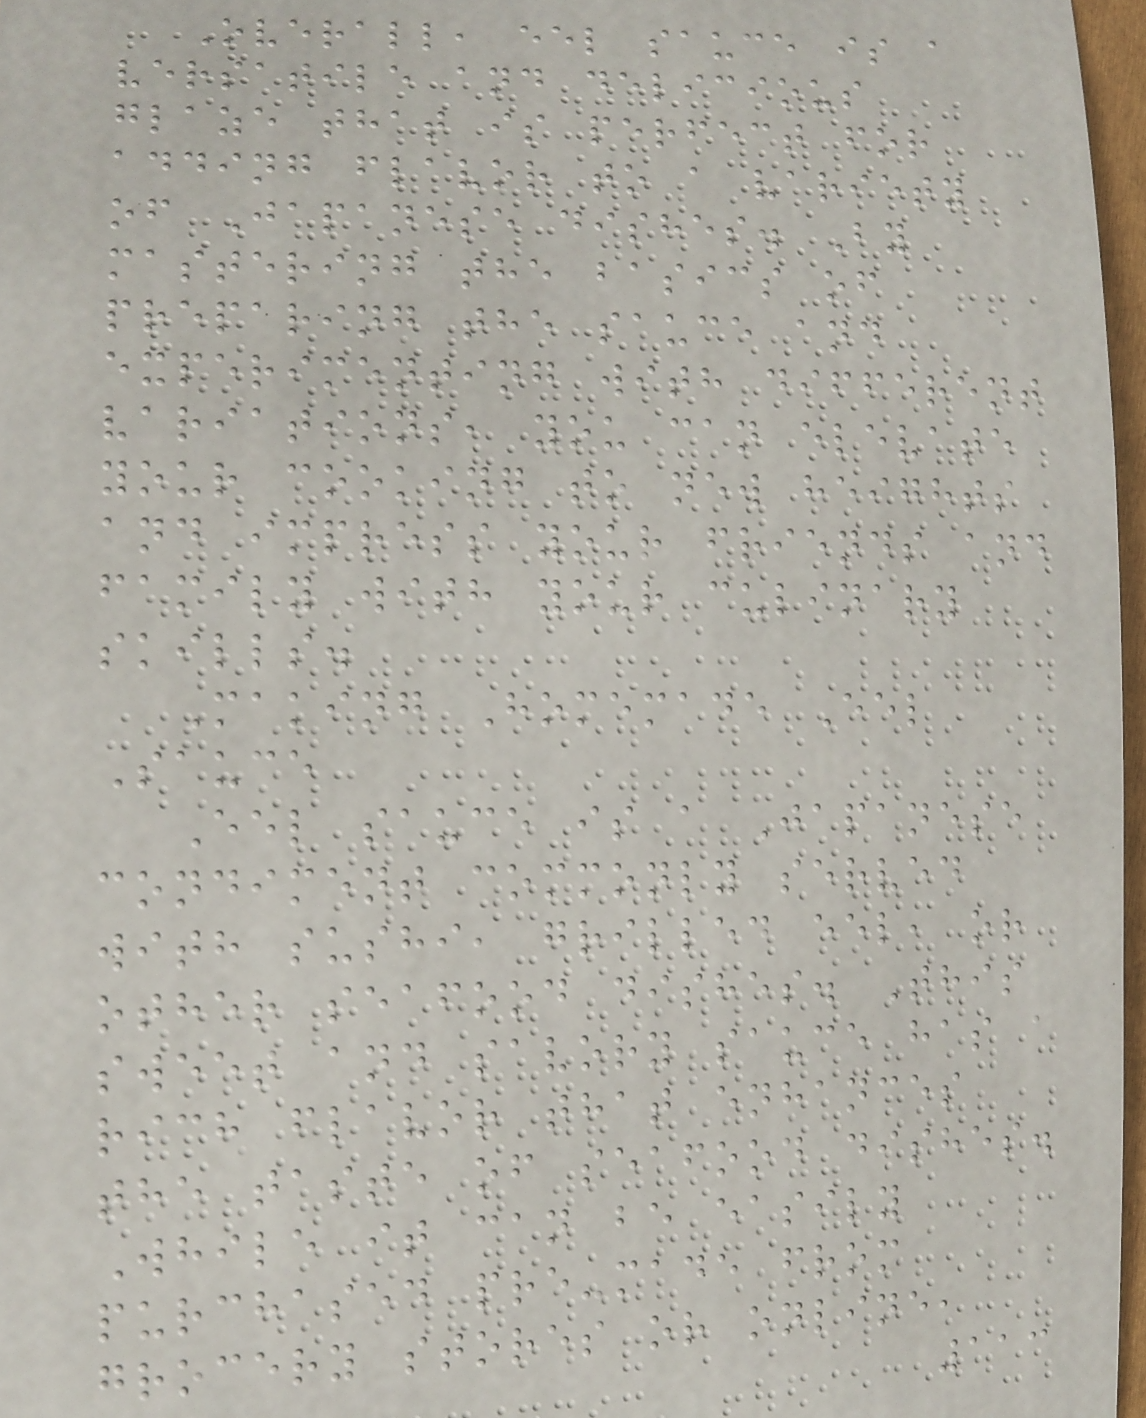Overall, eel sauce is a
versatile and delicious
glaze that is perfect for
adding flavor to a variety
of Japanese dishes. By
mastering the basics of
preparing the sauce and
experimenting with different
variations, you can elevate
your cooking to new heights
and impress your friends and
family with your culinary
skills.
Making Homemade Eel
Sauce
Eel sauce is a Japanese
condiment commonly served
with sushi, grilled eel, or
other seafood dishes. This
sweet and savory sauce has a
rich flavor that enhances
the taste of seafood dishes.
While it can be easily
purchased pre-made from
grocery stores or online,
113
